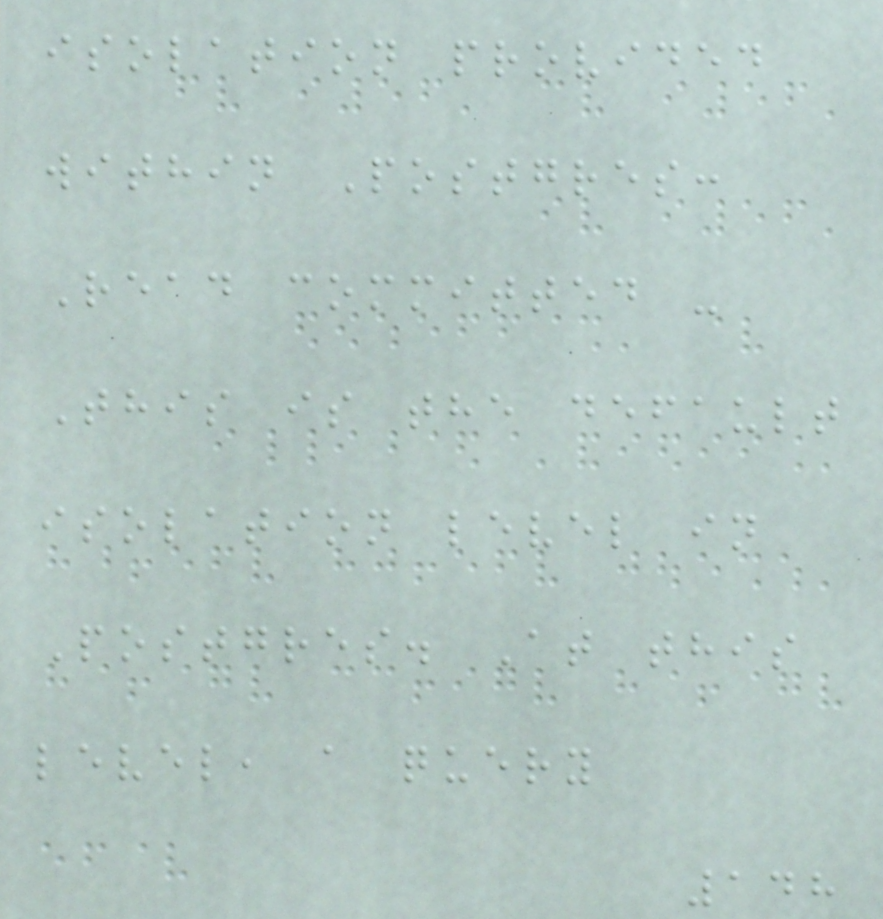isolation provided
within Postgres:
Read committed -
This is the default
isolation level in
Postgres. At this
level, a query
148
